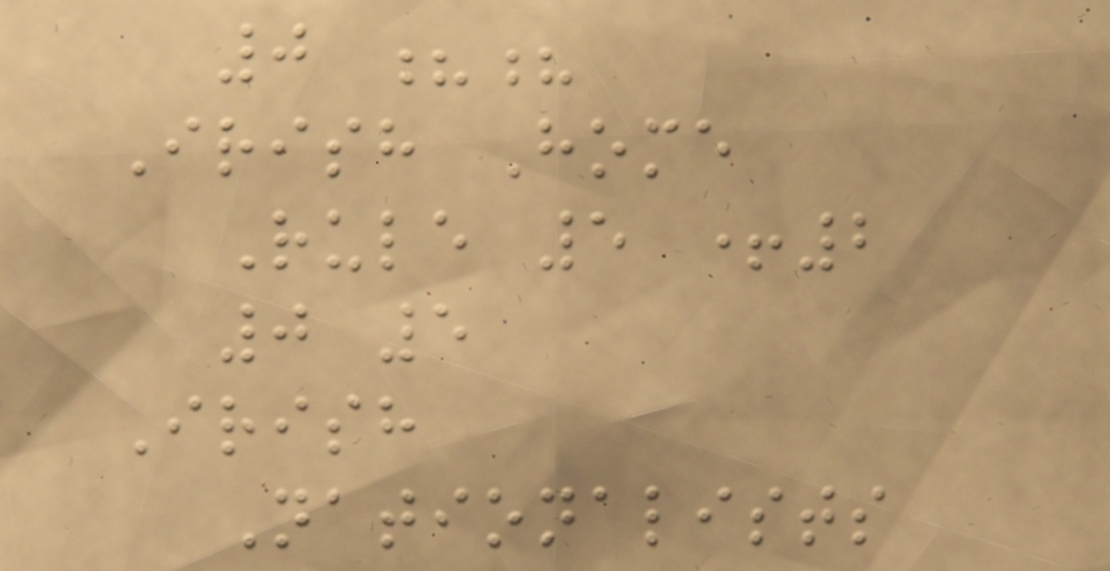0 ??
Irish Home
Rule 5 +2
0 5
Irish
Nationalists
